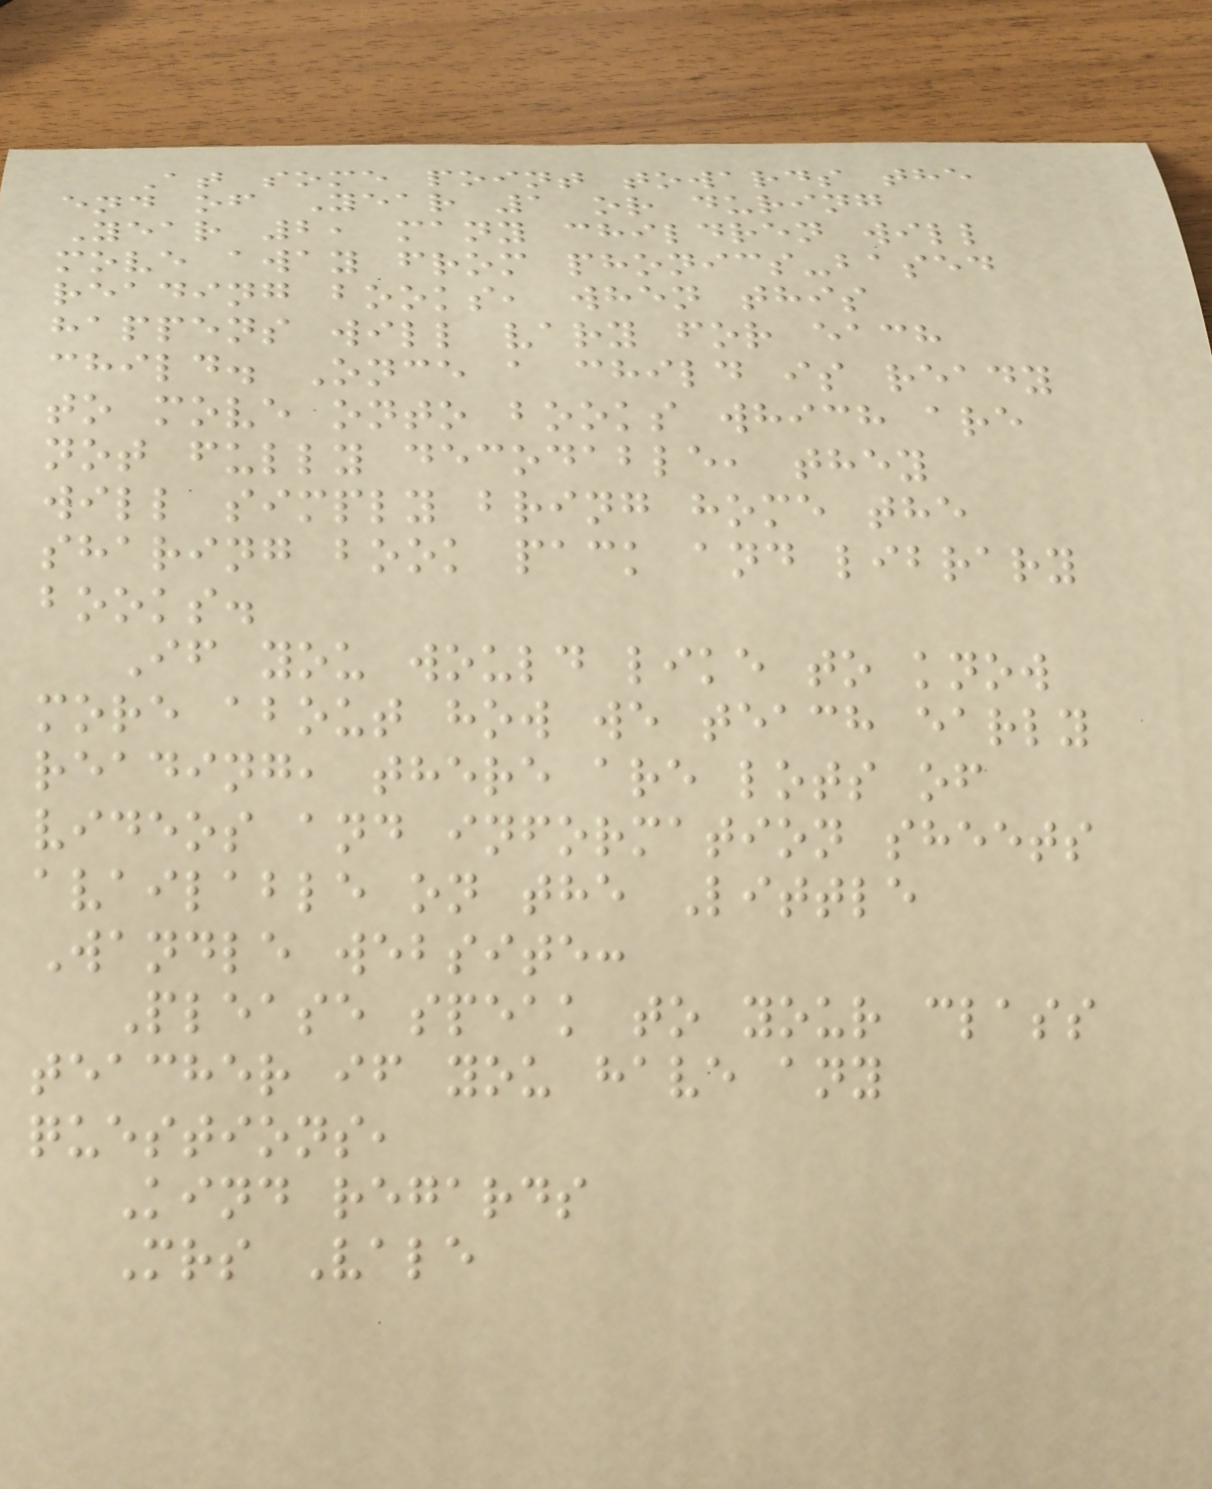At some point towards the
end of Year 1 or during
Year 2, many children will
move away from phonics-based
reading books, when this
happens will vary for each
child. Once a child is ready
to move onto books which are
not fully decodable, they
will simply bring home the
sharing book pack and library
books.
If you would like to know
more about how we teach early
reading, there are lots of
videos and information sheets
available on the Little
Wandle website:
Please speak to your class
teacher if you have any
questions,
Kind regards
Mrs Vale
